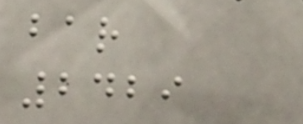bar
2429
